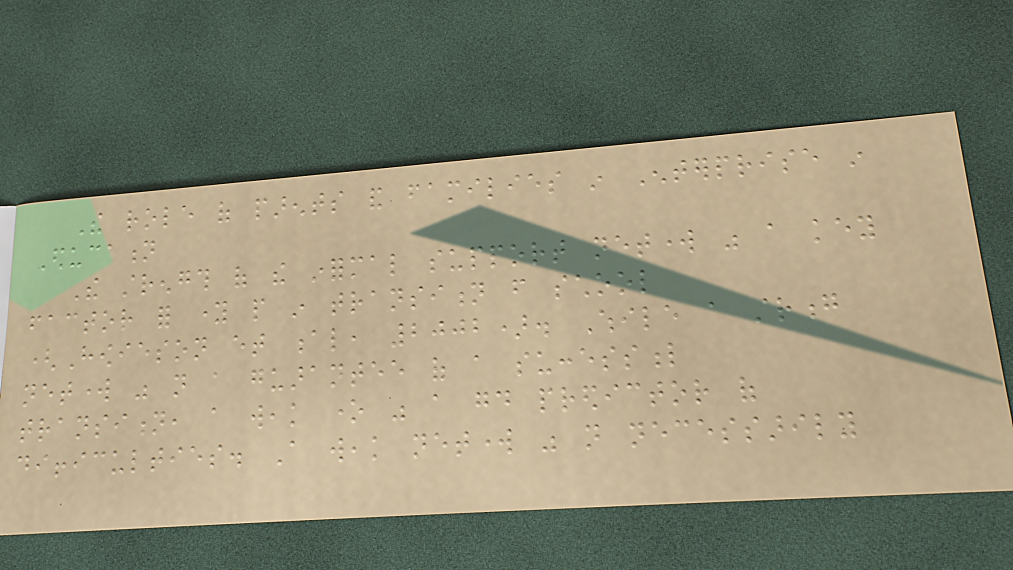The role of parents and families in Enterprise in
Education
The strength of the informal support network was a key
factor for young people in transition from school
(Howieson et al, 2002). While a strong
network was not a guarantee of a successful
transition, a weak one was a good predictor of
difficulties. A weak network was not necessarily
